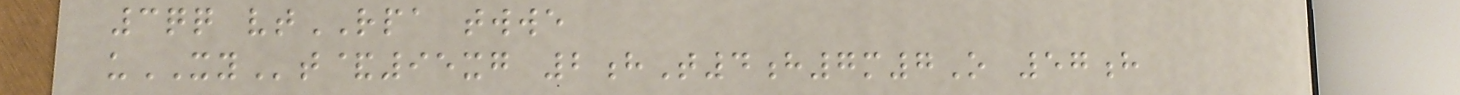3qq vtRPA twwe
uXYt&95xg 2hT4h7m7O 57h
